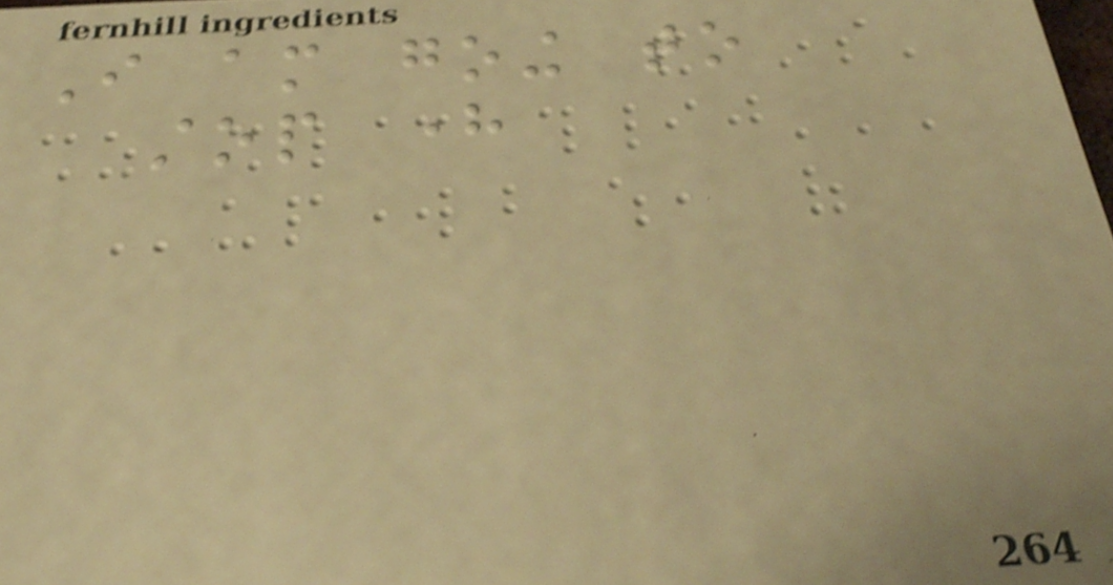I am going to
stop here
